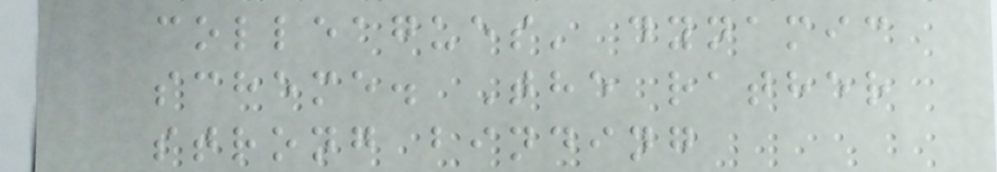colleagues' dynamic
scheme. The rather
strong binding
